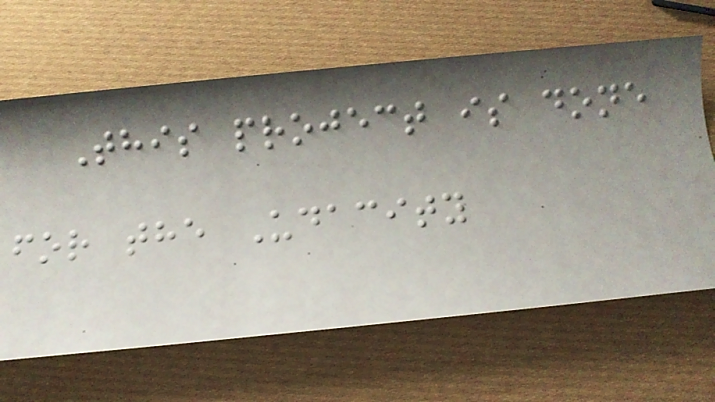This project is done
for the Udacity
